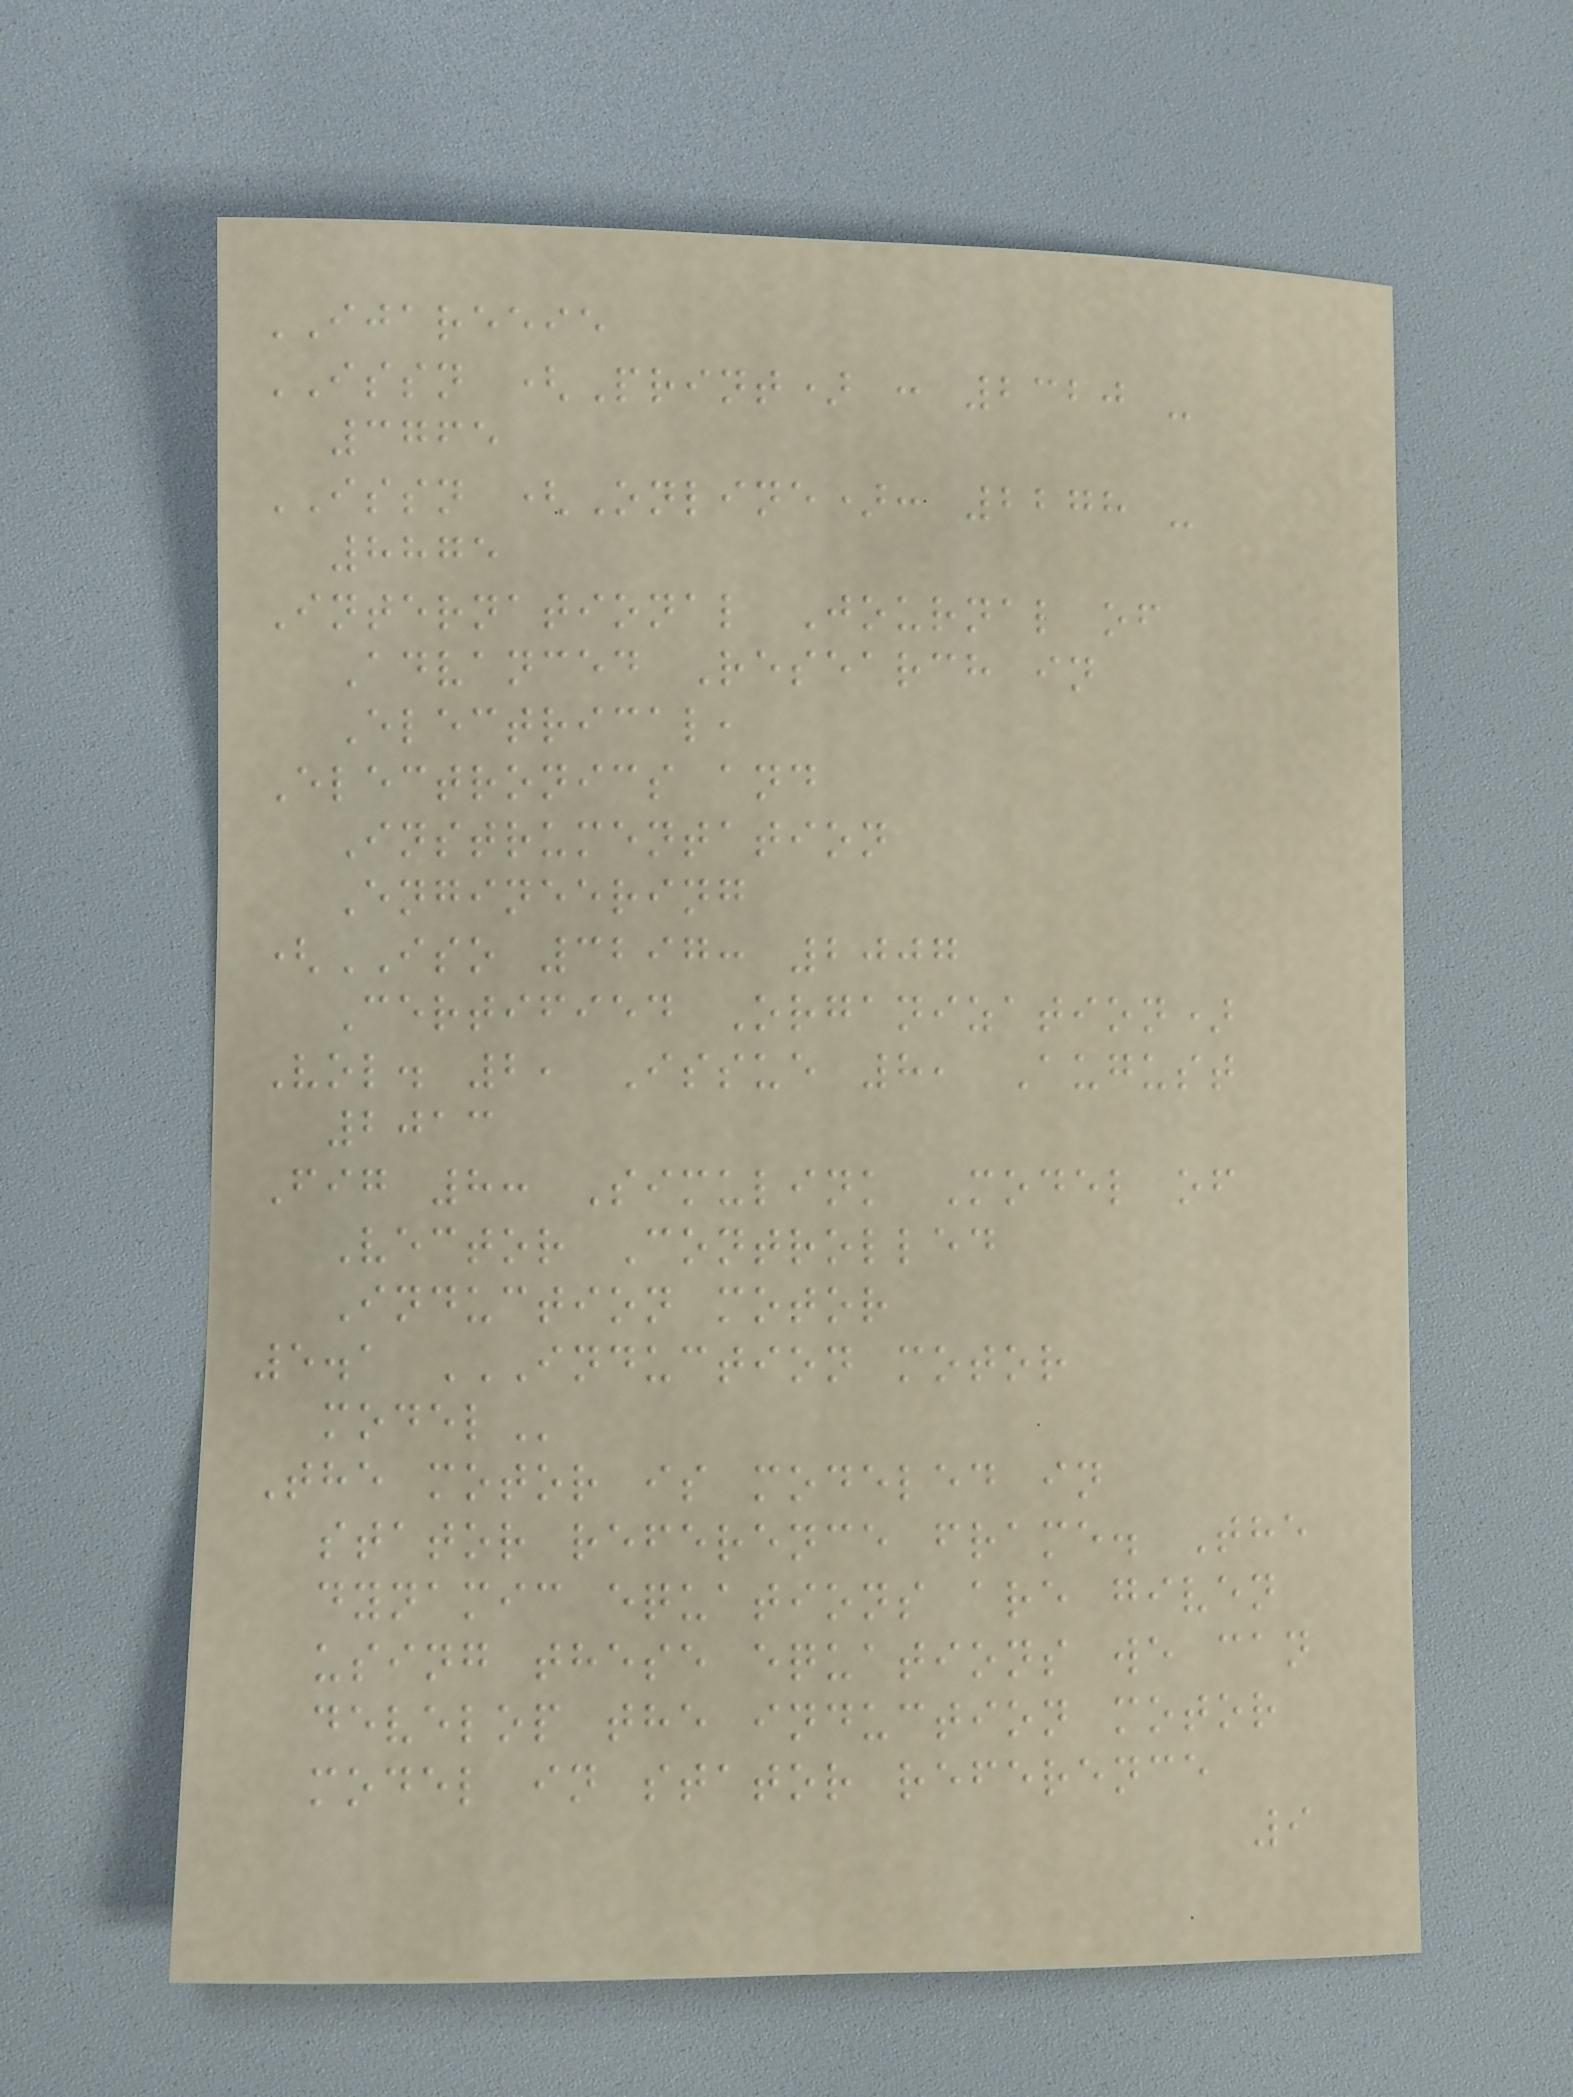IJAREEIE
ISSN (Print) : 2320 -
3765
ISSN (Online): 2278 -
8875
International Journal of
Advanced Research in
Electrical,
Electronics and
Instrumentation
Engineering
(ISO 3297: 2007
Certified Organization)
Vol. 2, Issue 8, August
2013
Fig 8: Simulink Model of
Vector Controlled
Induction motor
5.1 INDUCTION MOTOR
MODEL
The motor is modeled in
stator reference frame. The
dynamic equations are given
using these equations we can
develop the induction motor
model in stator reference
9
